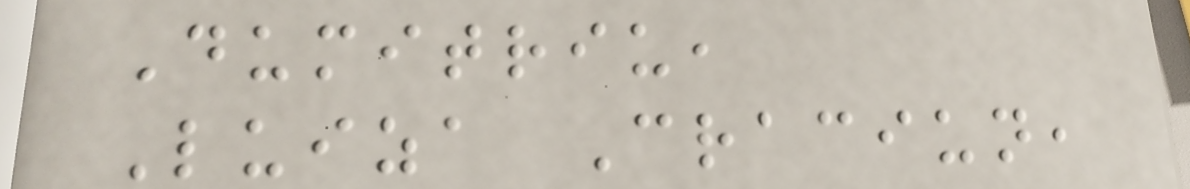Dumitriu,
Luiza Craciun,
